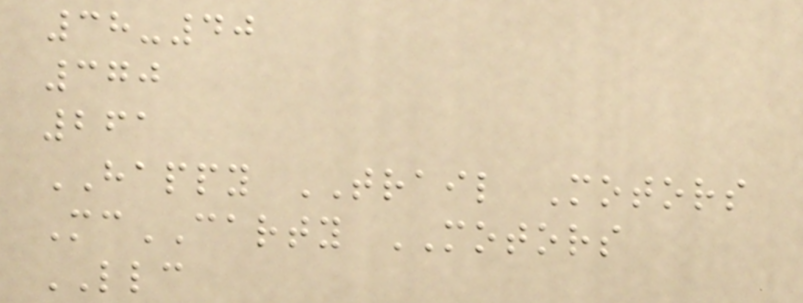38-40
370
261
HAPPY TRAIL Motors
McCARTY MOTORS
LLC
